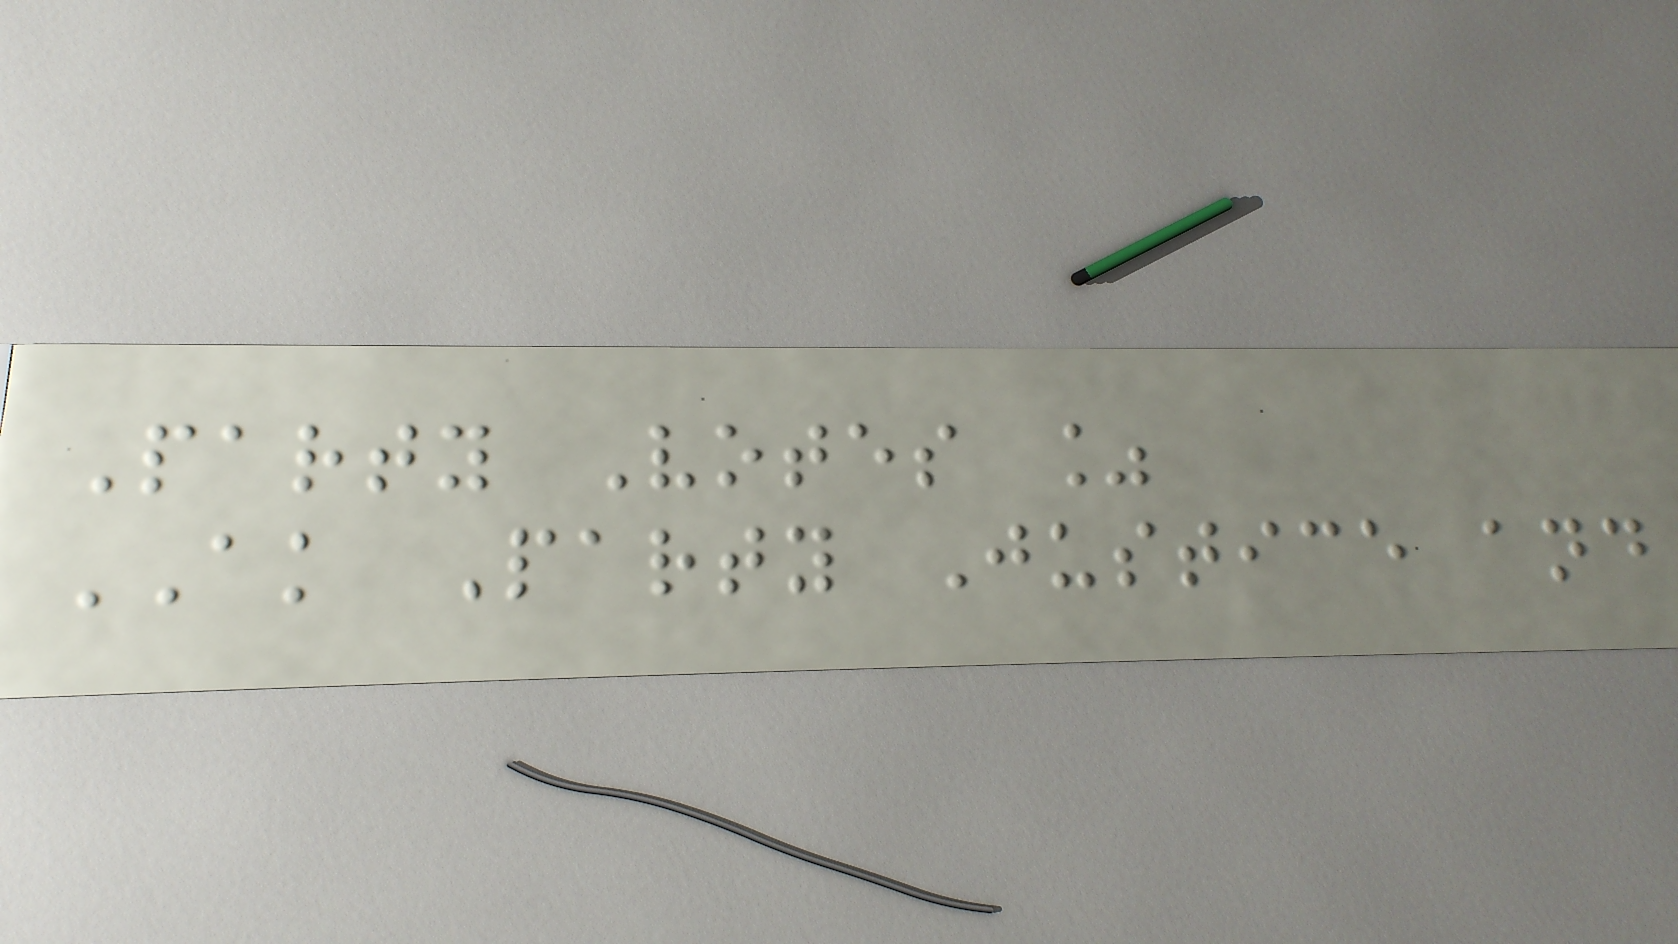Party Votes %
AK Party Justice and
